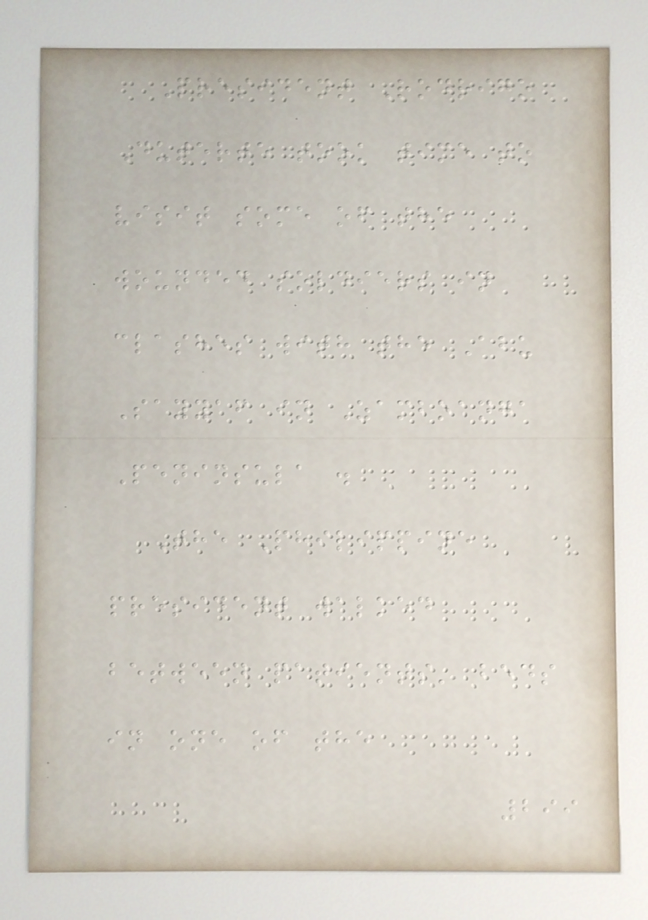President Rodrigo
Duterte took time to
visit some of the
wounded soldiers in
clashes with the Abu
Sayyaf in Zamboanga
Peninsula .
The Philippine
president walked
between patients' beds
in one of the
299
